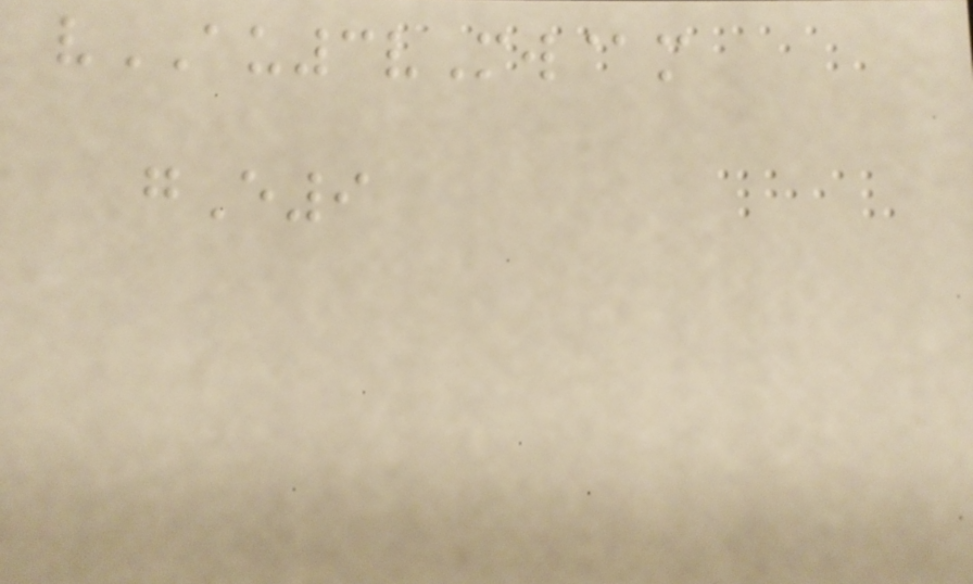vAU3vMw@m
gE9
